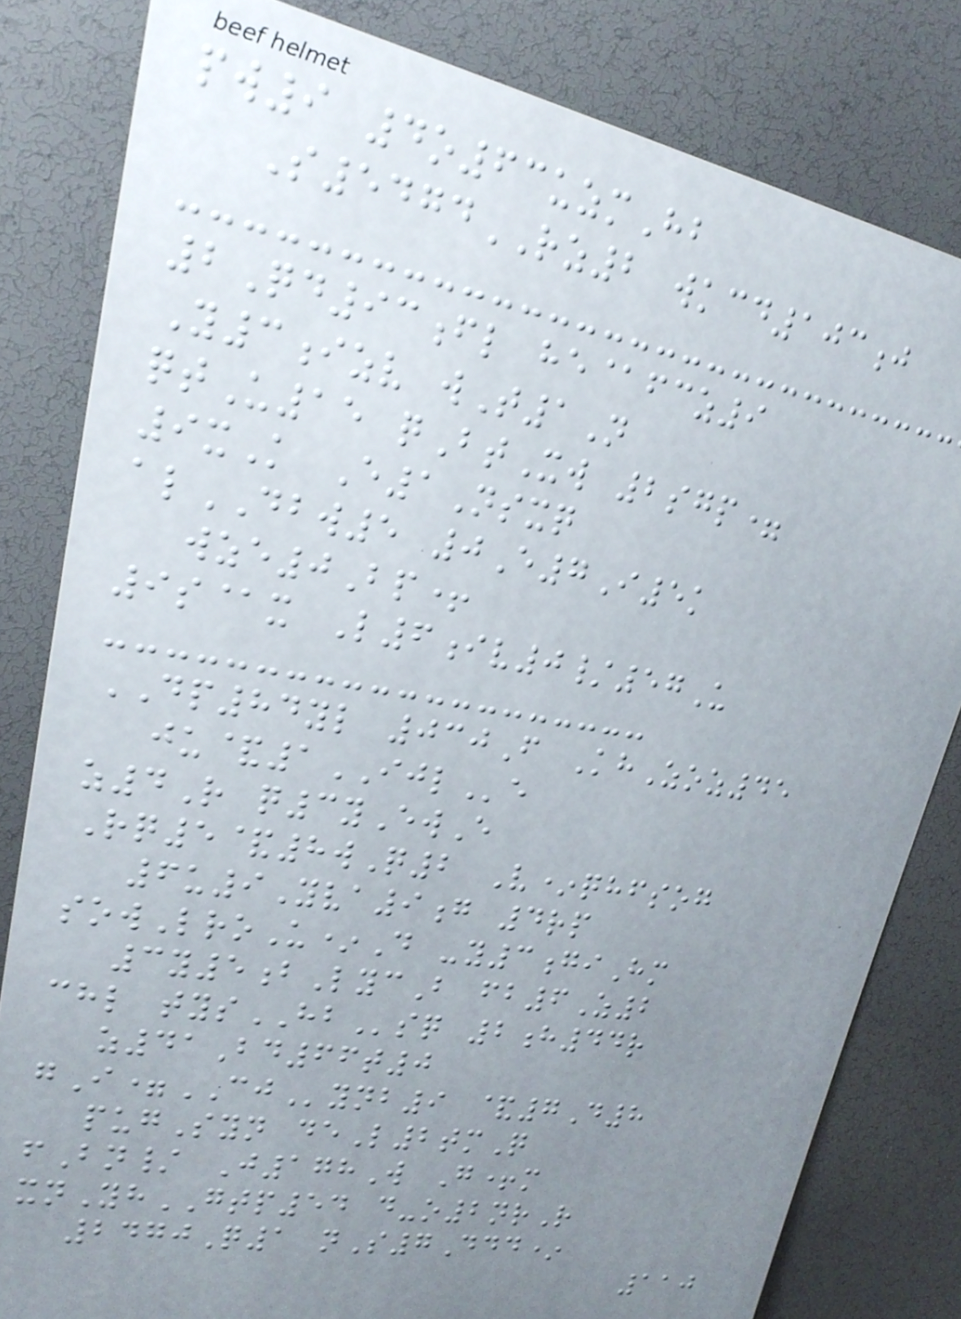pw9 4o63uzmHb
S5474RZ2 wkcd103j
2Qd93fl he@fcz9
Y3izv wT1N
qtU15 qBtXw 2sgp=
9xK E1Nsxq
alDBW5 0E7I5k
wze0Bp+
9s@x L6iv0/57U
DP84yl 030F KhZoz45
ju&1IJLe
z4R q3yEwE
Rq5&8wQ2 V*qhfsog
6u9Yva9g 4rp
sowLroU*D -y3giHm
3y5bLycB fb6Z2
chl tysHBsq 2h44r
z41Bd66t0
gI=CJynb9 &7D8
pugSyn deL2tmQ
fBn/ J178W G+m
xnYhGTP54 d-o2nrR
2470Q1 nS7Ddd*
110
